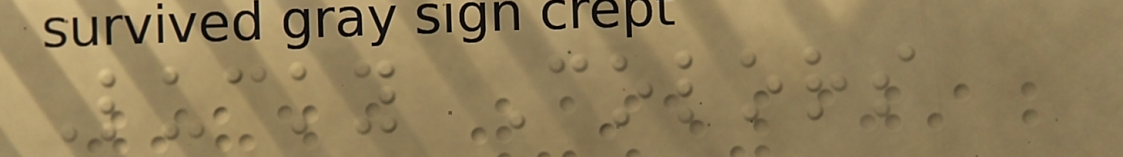Lucky Colors
